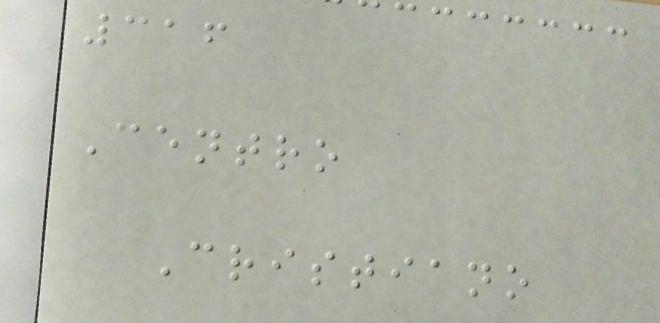316
Centro
Cristiano
